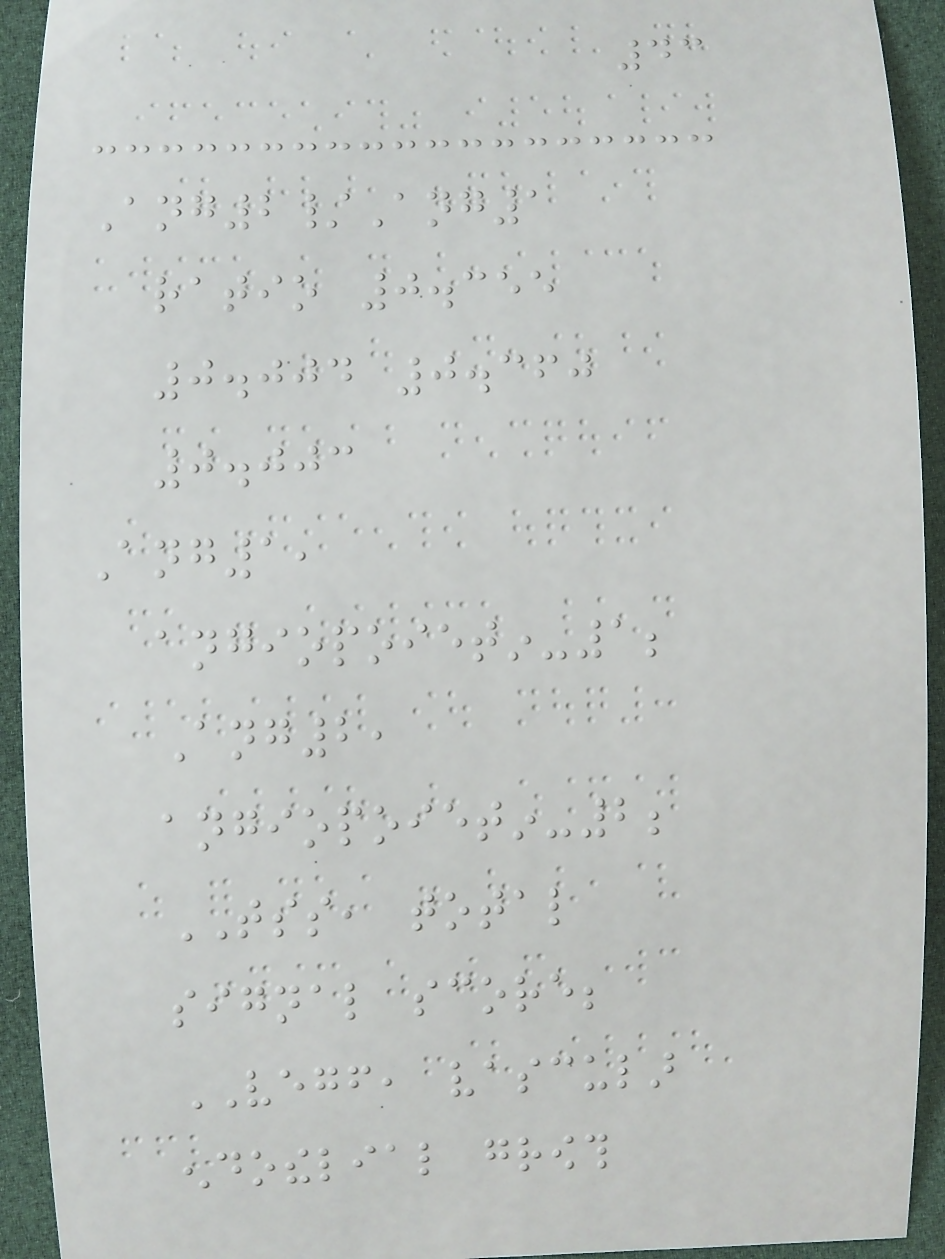43
Ang2/Ang1
ratio 0.355
0.004 0.360
0.003
Ang1,
angiopoietin-1;
Ang2,
angiopoietin-2;
TSS, total
signal score;
VEGF, vascular
endothelial growth
